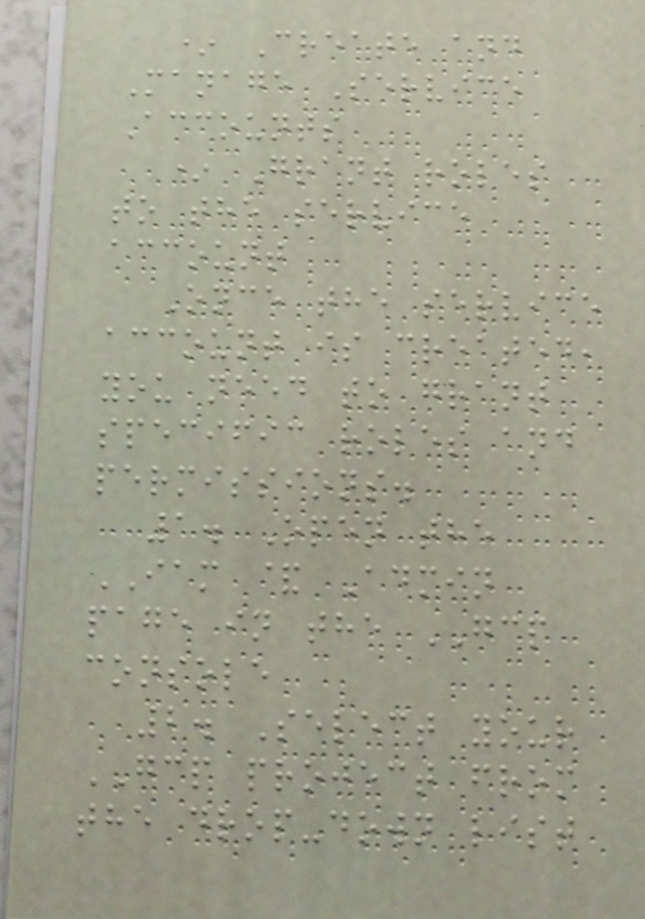* Create and
Manage Service
Accounts
* Grant roles
to the service
account
Once the service
account is created,
you need to grant
specific roles and
permissions.
1. Open the
IAM & Admin
page in the GCP
console
2. Select your
GCP project from
the drop-down list
